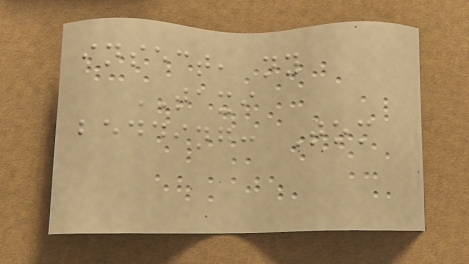insect, ny
TAXI
bedding: Tom
